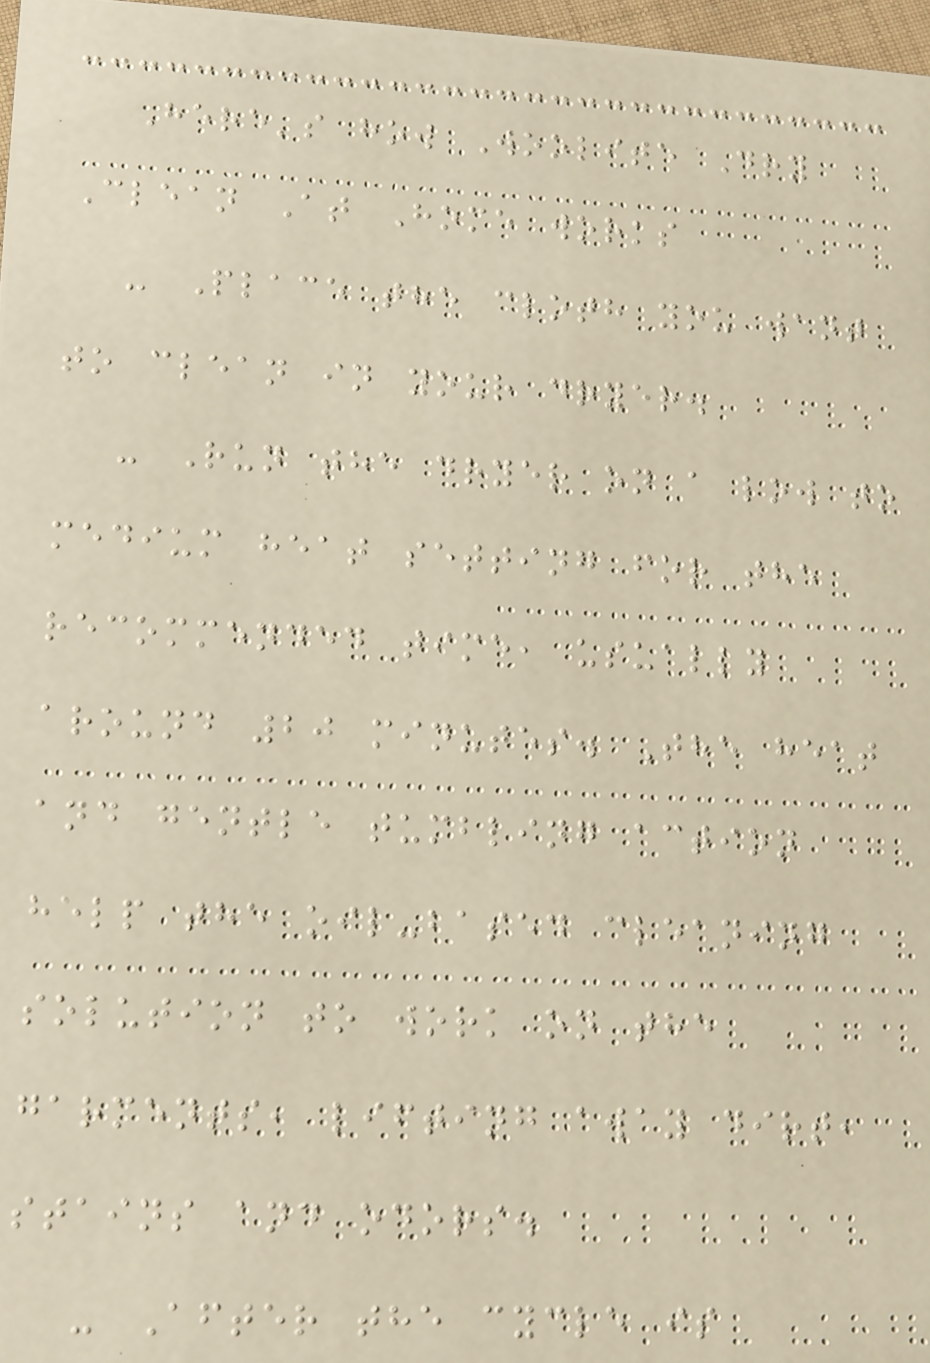Here's how Woolite Dry
Clean At Home works
- Place the cloth you want
to clean in your dryer.
- Run the dryer on a low to
medium heat setting for the
recommended time, usually
around 20 minutes. The heat
and gentle tumbling action
help the oil-based cleaning
solution to work on the
garments, lifting away dirt,
stains and odors.
- After the cycle is
